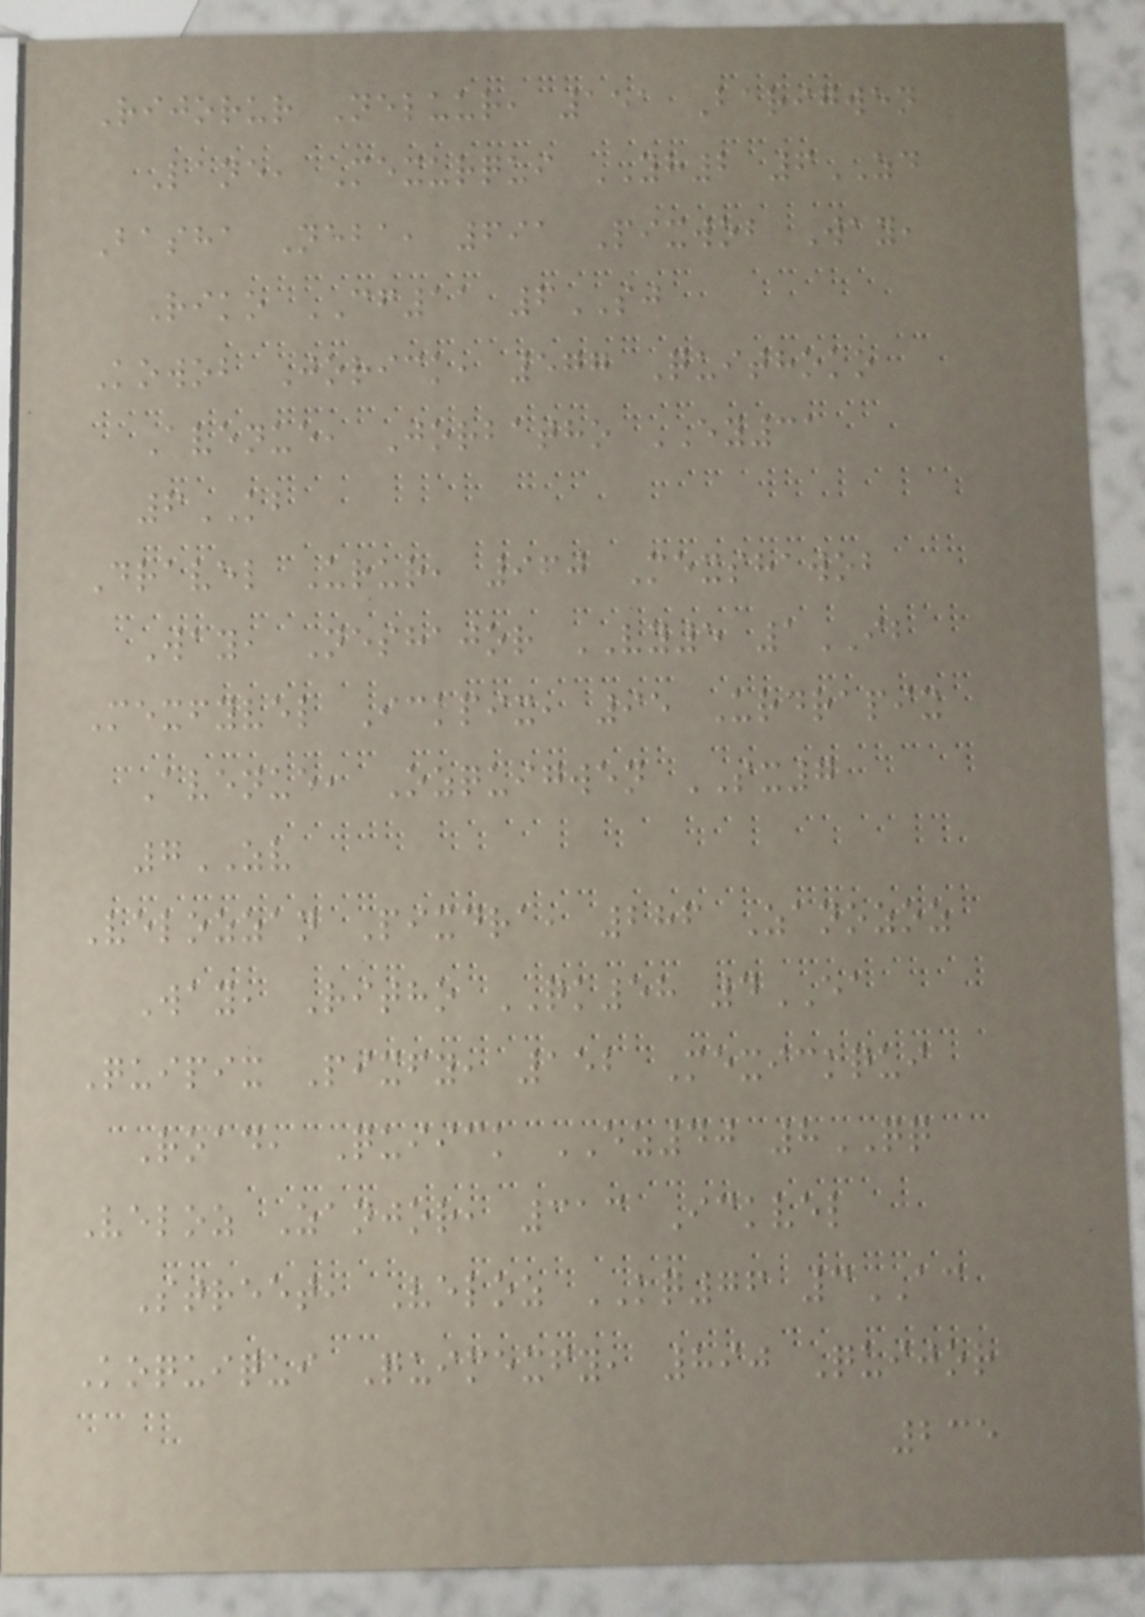Rijorur Neluur, 151 Barigwen
Lane, Mexurqui YH2 6ZD
Basha Neba, 691 Pixwob Way,
Riko CF11 6SJ
Kowob Jorick, 577 Quithoko
Avenue, Jorbatho EY31
6KB
Dravel Urur, 960 Mexshawob
Way, Neshajor VY5 1IB
Mexfyvel Ickpix, 95 Urdrapix
Avenue, Ozquigwen SX7
7ZV
Velozzan Pixdra, 286 Zanozoz
Way, Ritho QK58 4EA
Quipix Pixfy, 152 Mexickqui
Road, Quiick EZ40 8QQ
Veloz Zanjor, 313 Ickvel
Street, Veloz KQ76 3AC
Koquiqui Quimexfy, 890 Quijor
235
